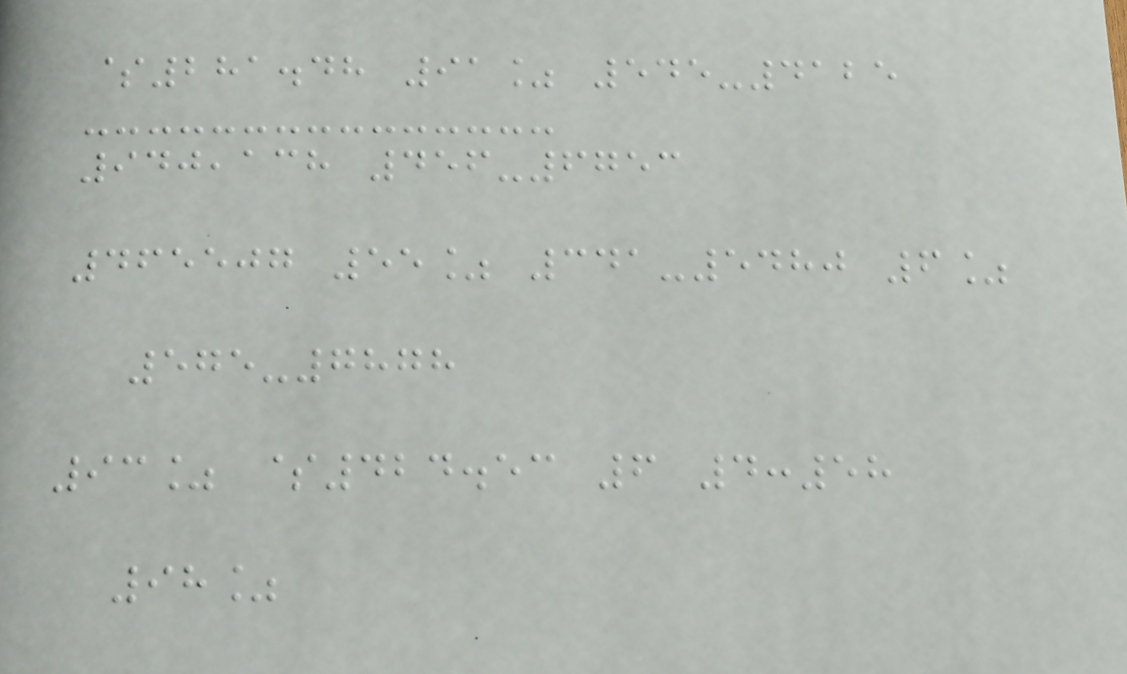$281.48 91% 545-4125
940,138 456-6753
465507 55% 341-5480 6%
575-7878
93% $424.53 6 4:58
98%
